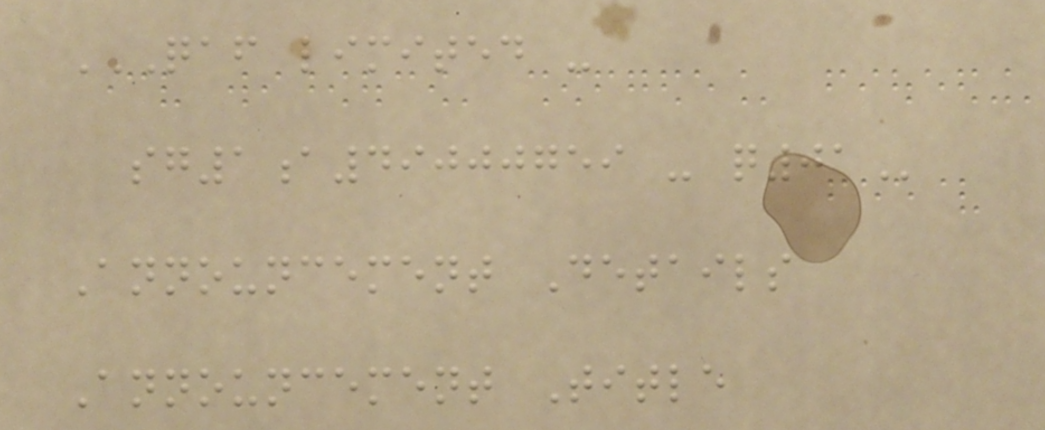QAF LIMITED -
SG1A49000759 - Q01
Announcement Details
Announcement Title
